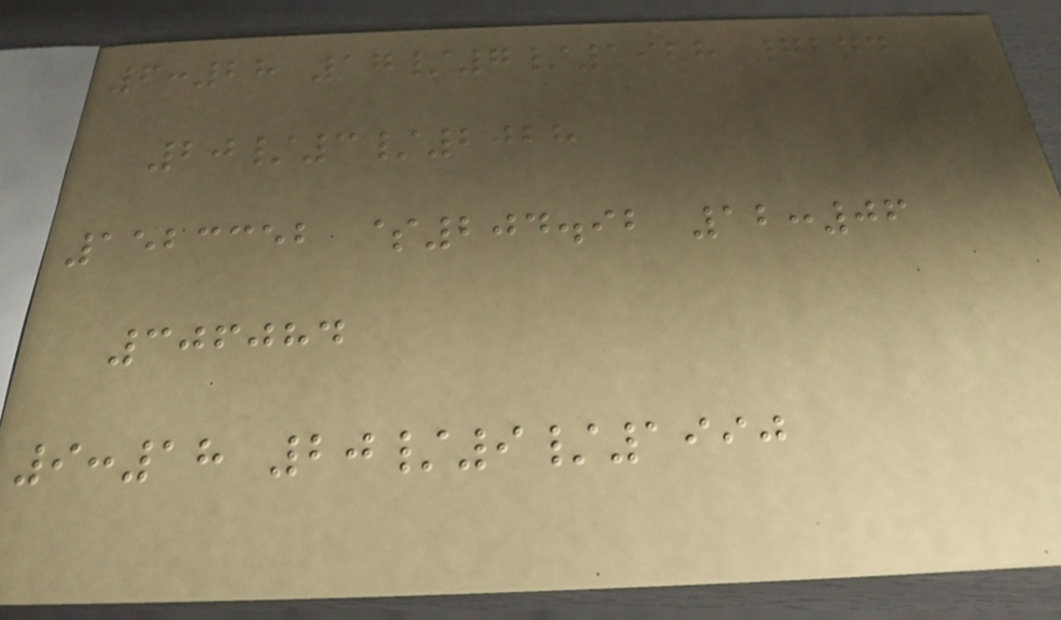6:28 17/7/1928 72nd
20/3/2028
1523352 $204.92 12:06
306084
9:18 20/9/1990
